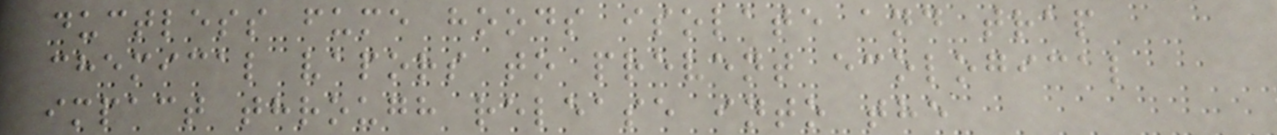ductless fume hoods isolate and trap
chemical vapors to prevent ecological
impact through release into the
